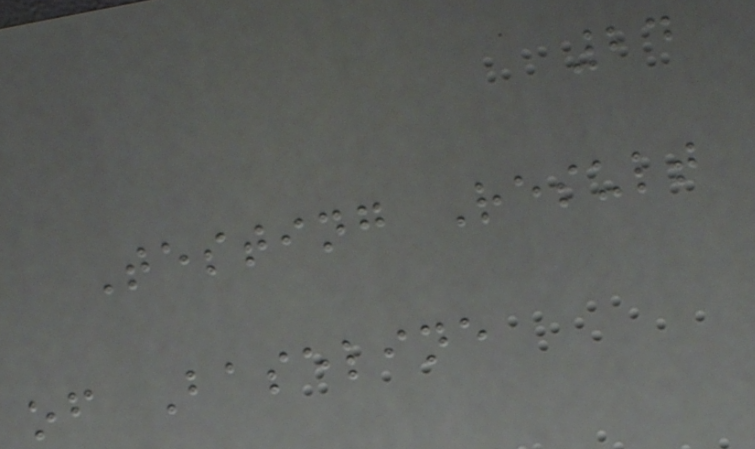24
Testing Result
of Baseline
